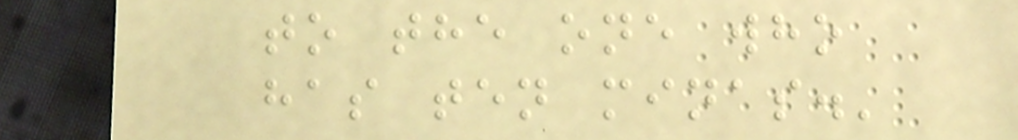to the one who
has ten minas.'
